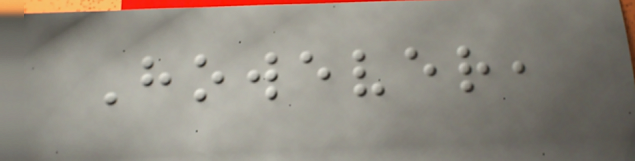However,
